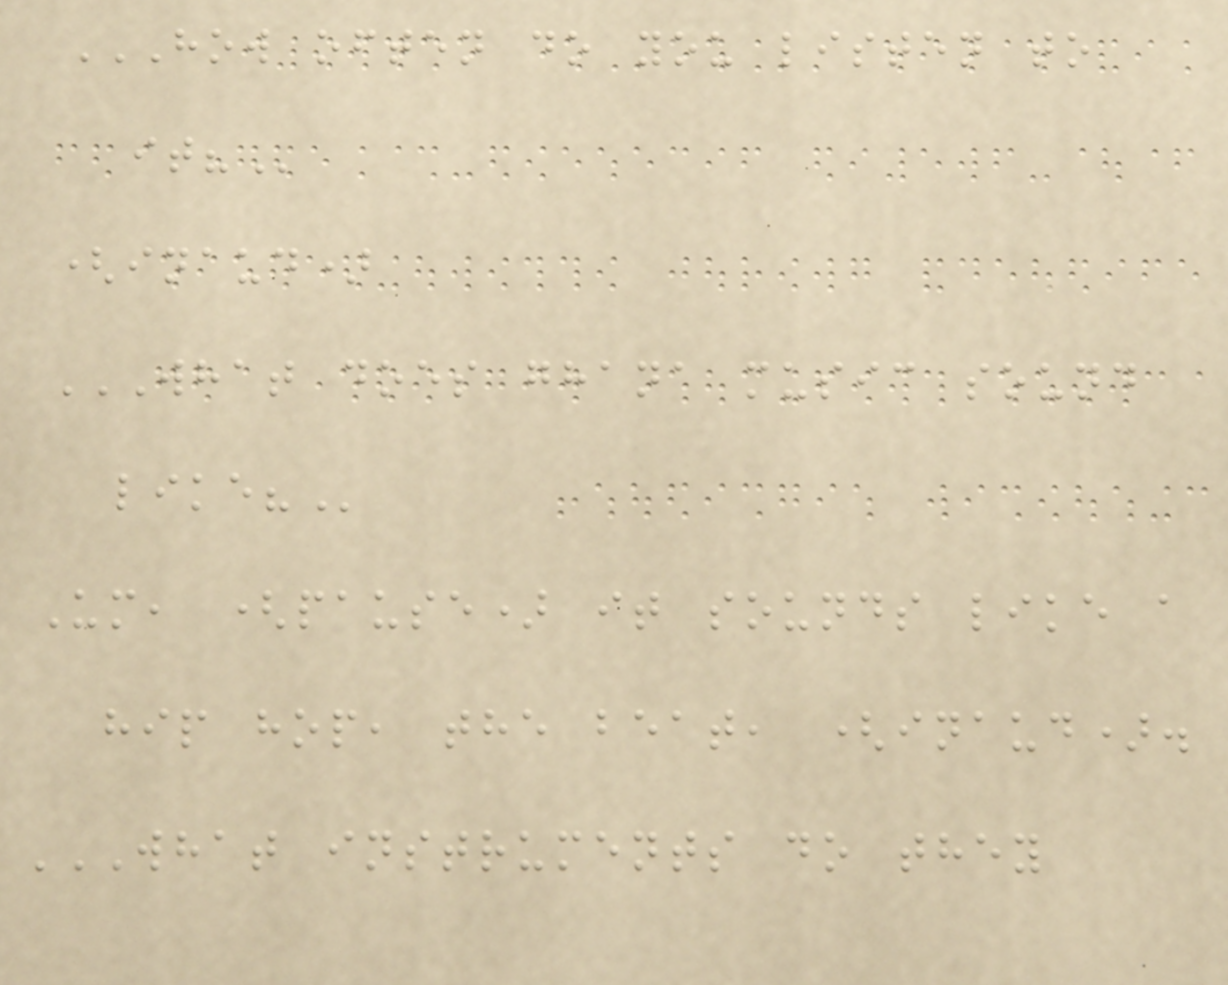HOW OFTEN DO YOU LISTEN TO
IT?
(inaud)
WHAT DOES GHANA MUSIC SOUND
LIKE?
Um, (pause) it sounds like a
hip hop, the beat, (inaud).
WHAT INSTRUMENTS DO THEY
